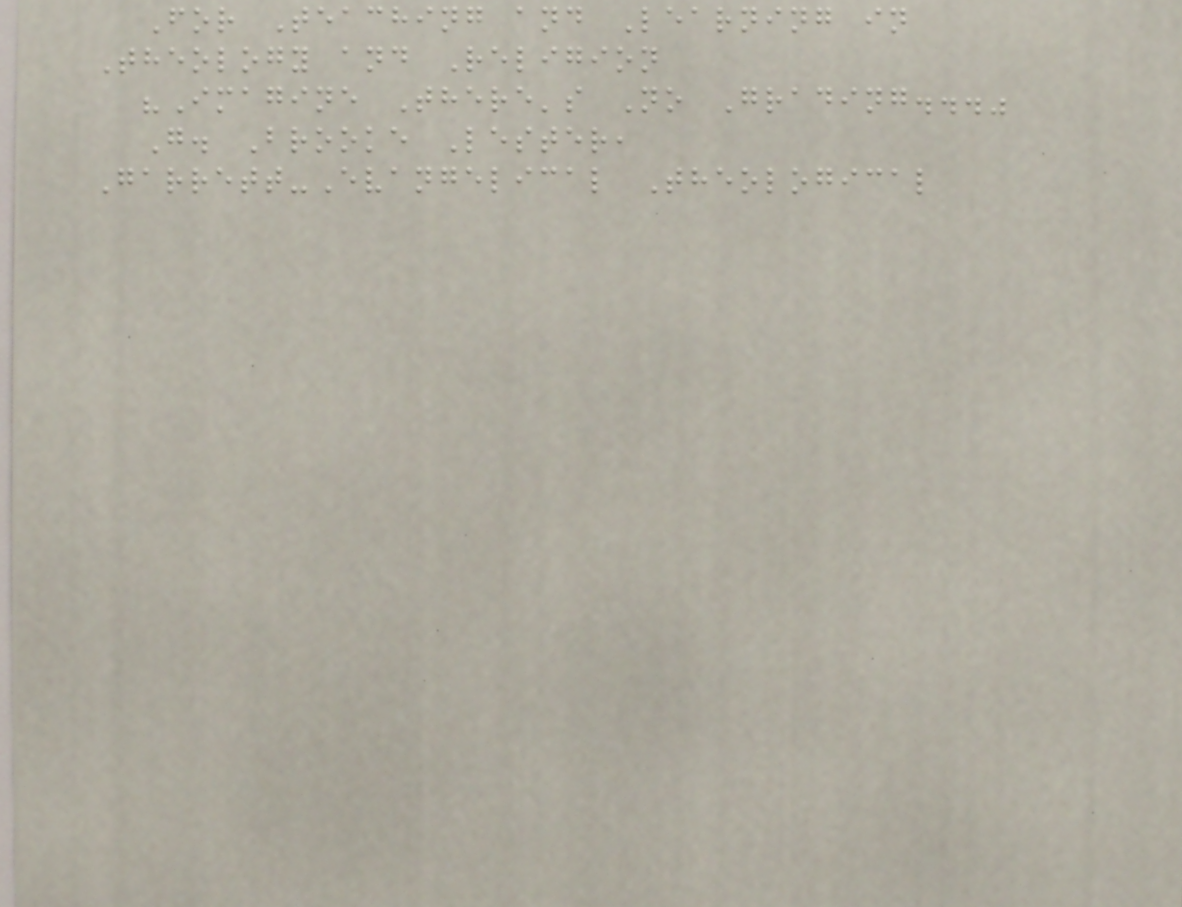For Teaching and Learning in
Theology and Religion
"Imagine There's No Grading..."
G. Brooke Lester,
Garrett-Evangelical Theological
